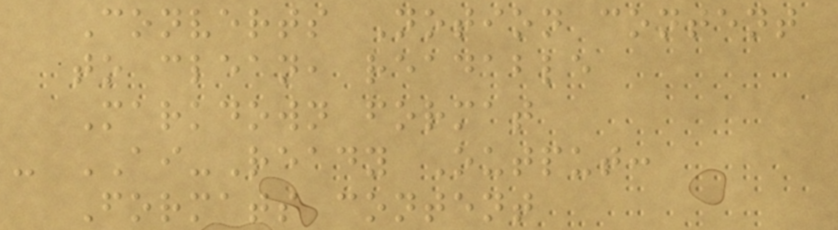Converts Notion content
to clean, readable
Markdown format
- AI-Ready Output:
Formats content
